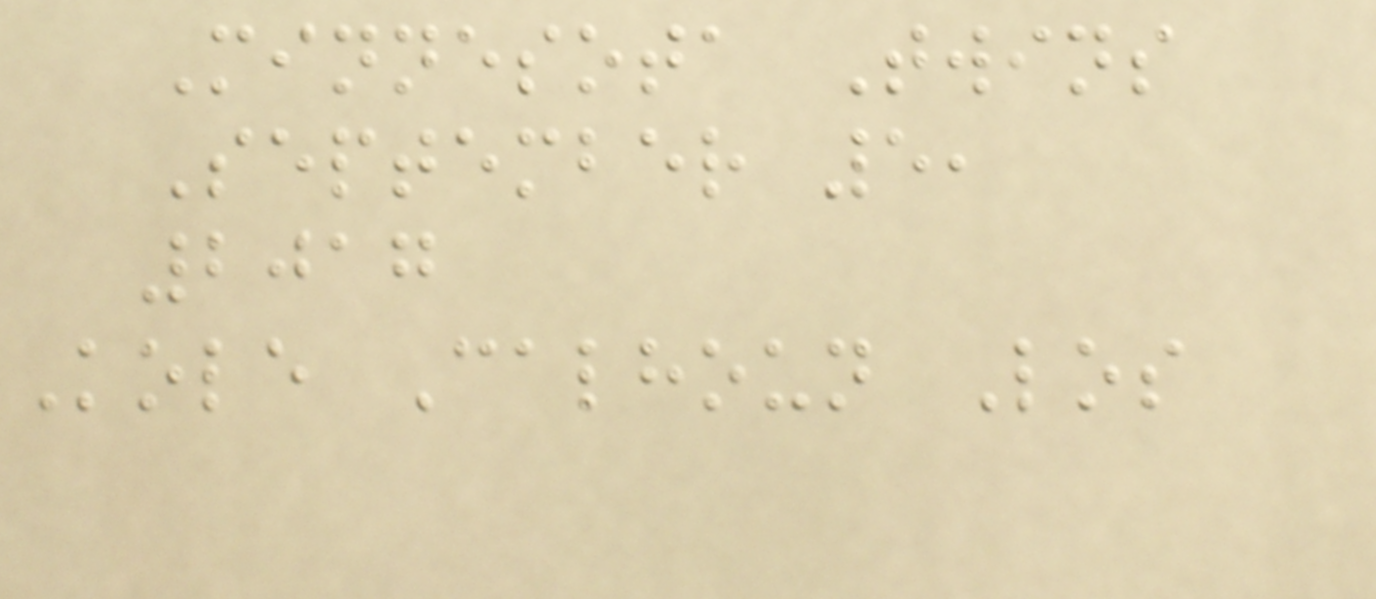Minnesota Twins
September 5,
2017
Kole Calhoun Los
